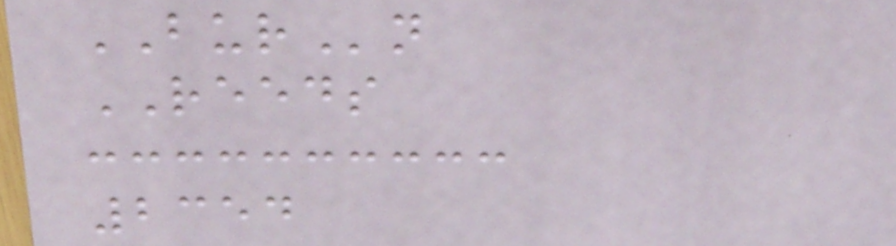BURn
REEDS
2354
